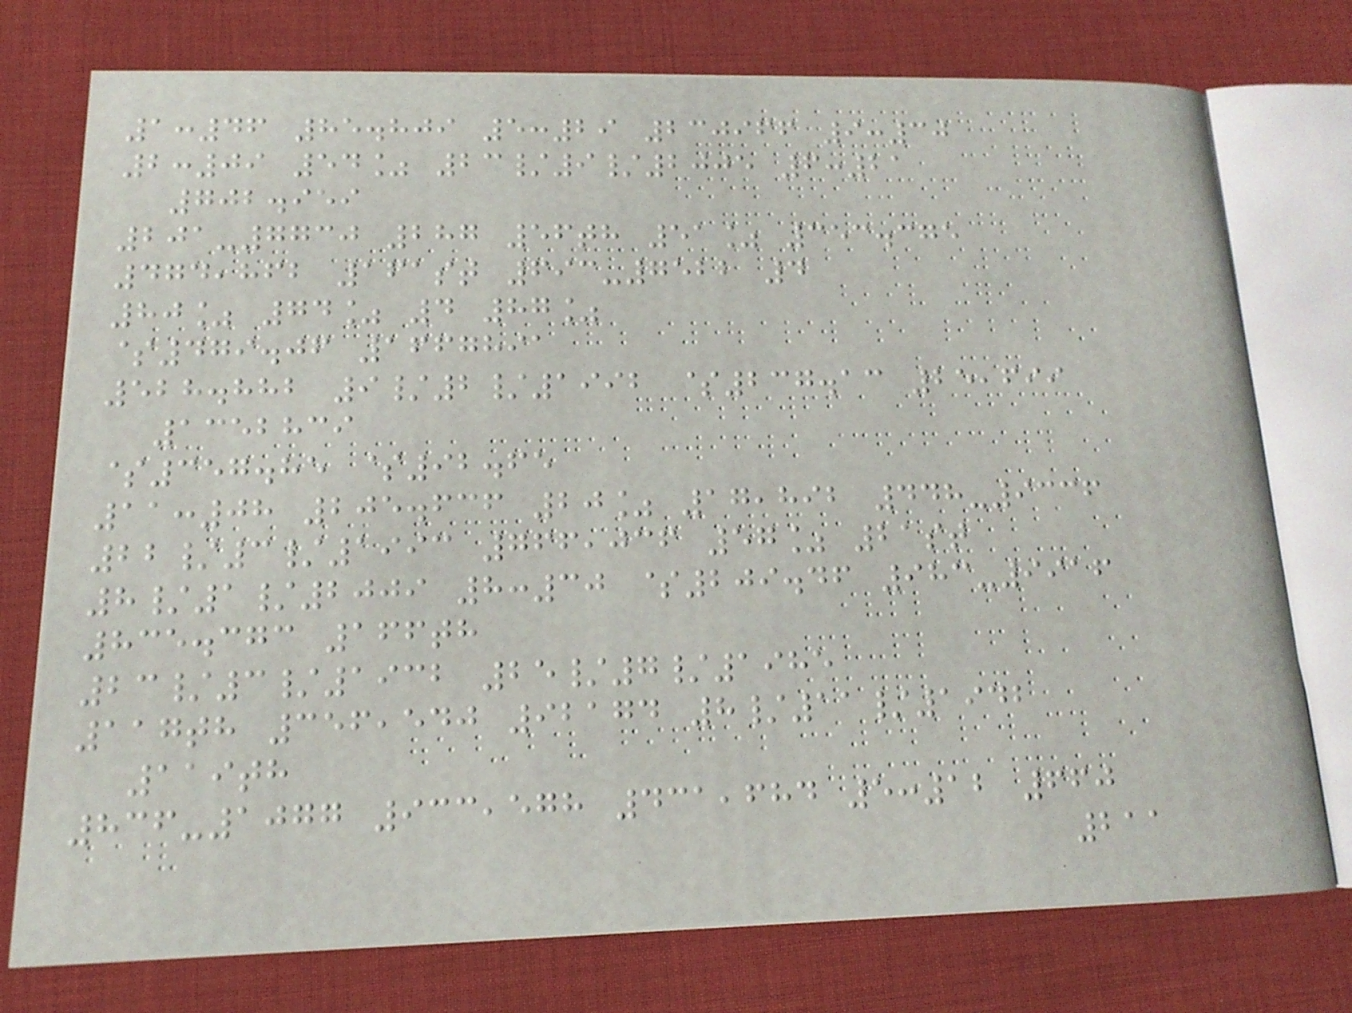1:46 85.809 5:29 230966 9:30
2:09 54% 23/9/2005 6:21
702.959
201-7730 287 56th 51% 353.375
474,862 161st 693-7522 4
80% 74% 4 87%
$479.06 1667891
528.882 9/2/1992 $237.13 25,699
1352839
$357.85 $92.65
11:08 205.636 20% 17,892 448-9336
22/3/1993 766,036 57% 21st
8/1/2009 8:30 $209.46 983-9916
835.373 166th
23/3/1932 25/7/1985
117th 356,540 92174 8/11/1942
119th
836-1077 933,578 431,684 5:12 660
211
